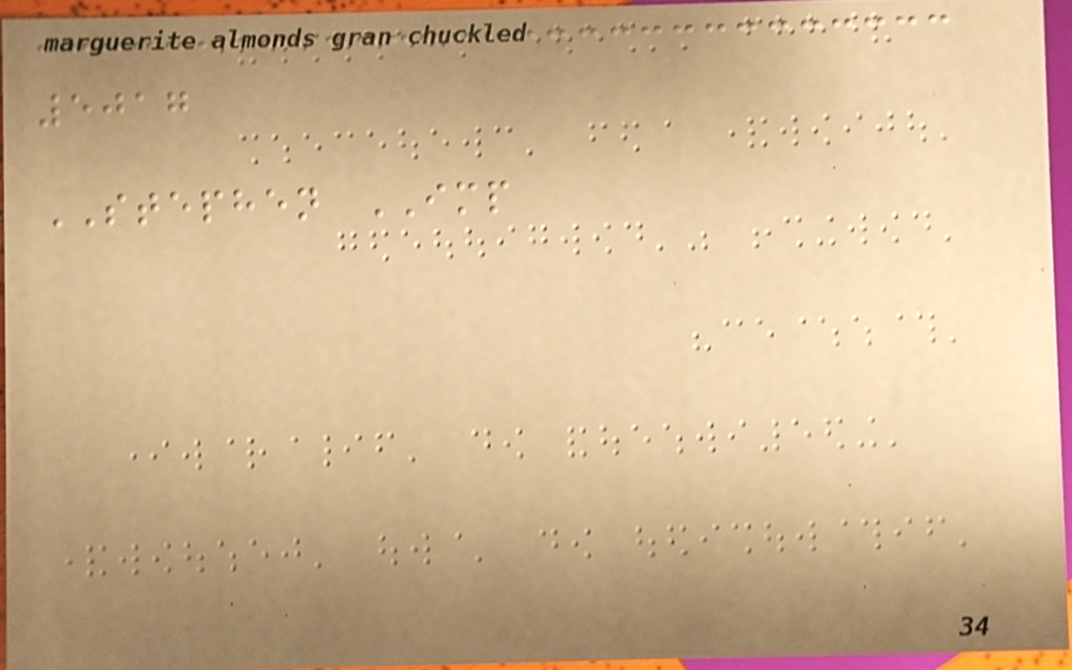5017
STEPHEN IMP
